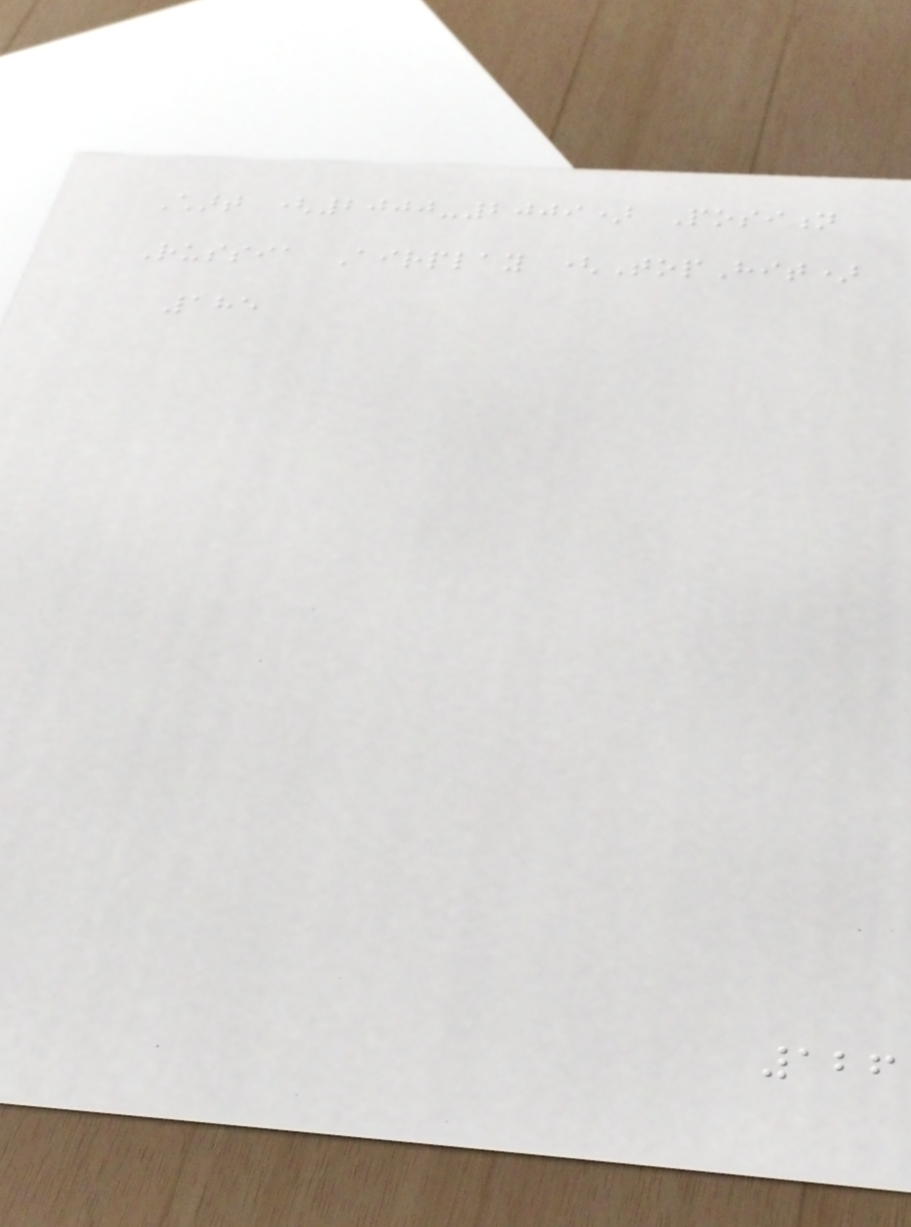Chart (2000-2009) Position
Russia Airplay (TopHit)
185
126
